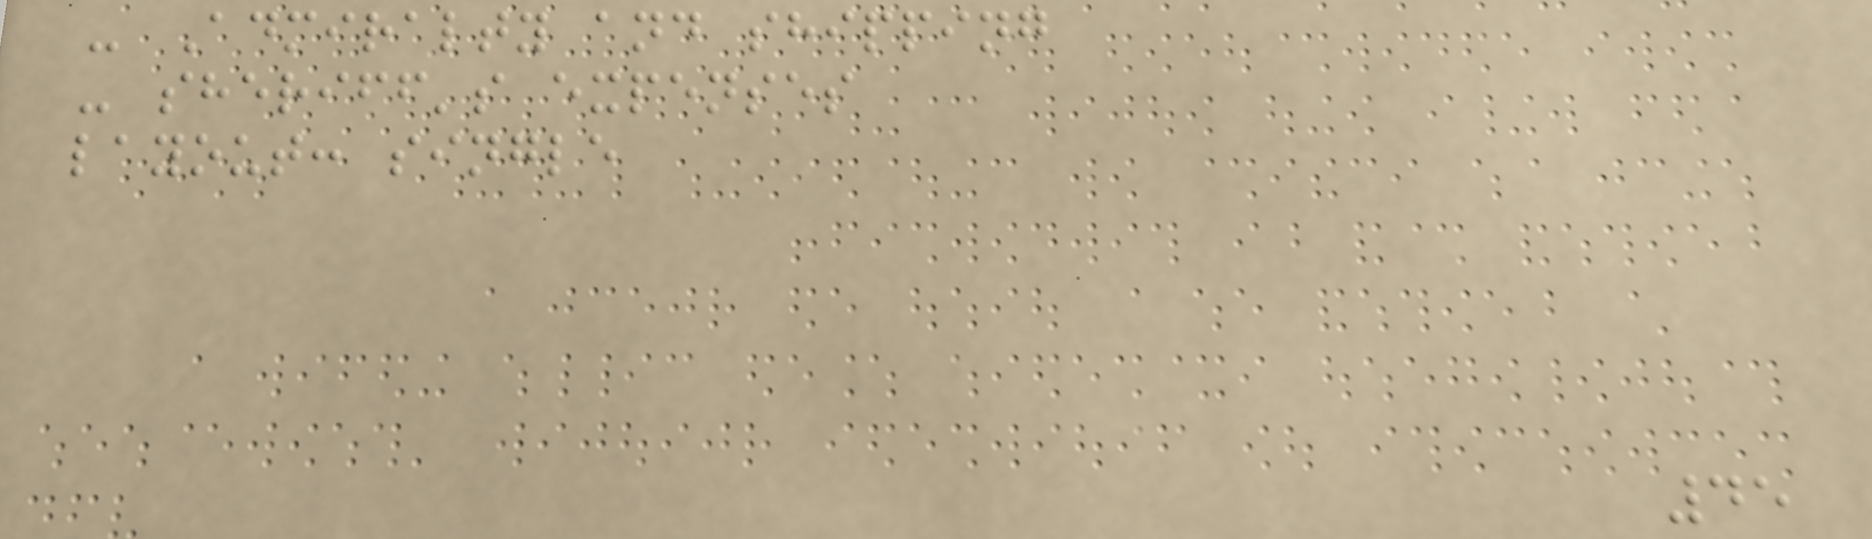- Admiralty and shipping
- sheriff's expenses
layout: single
45
